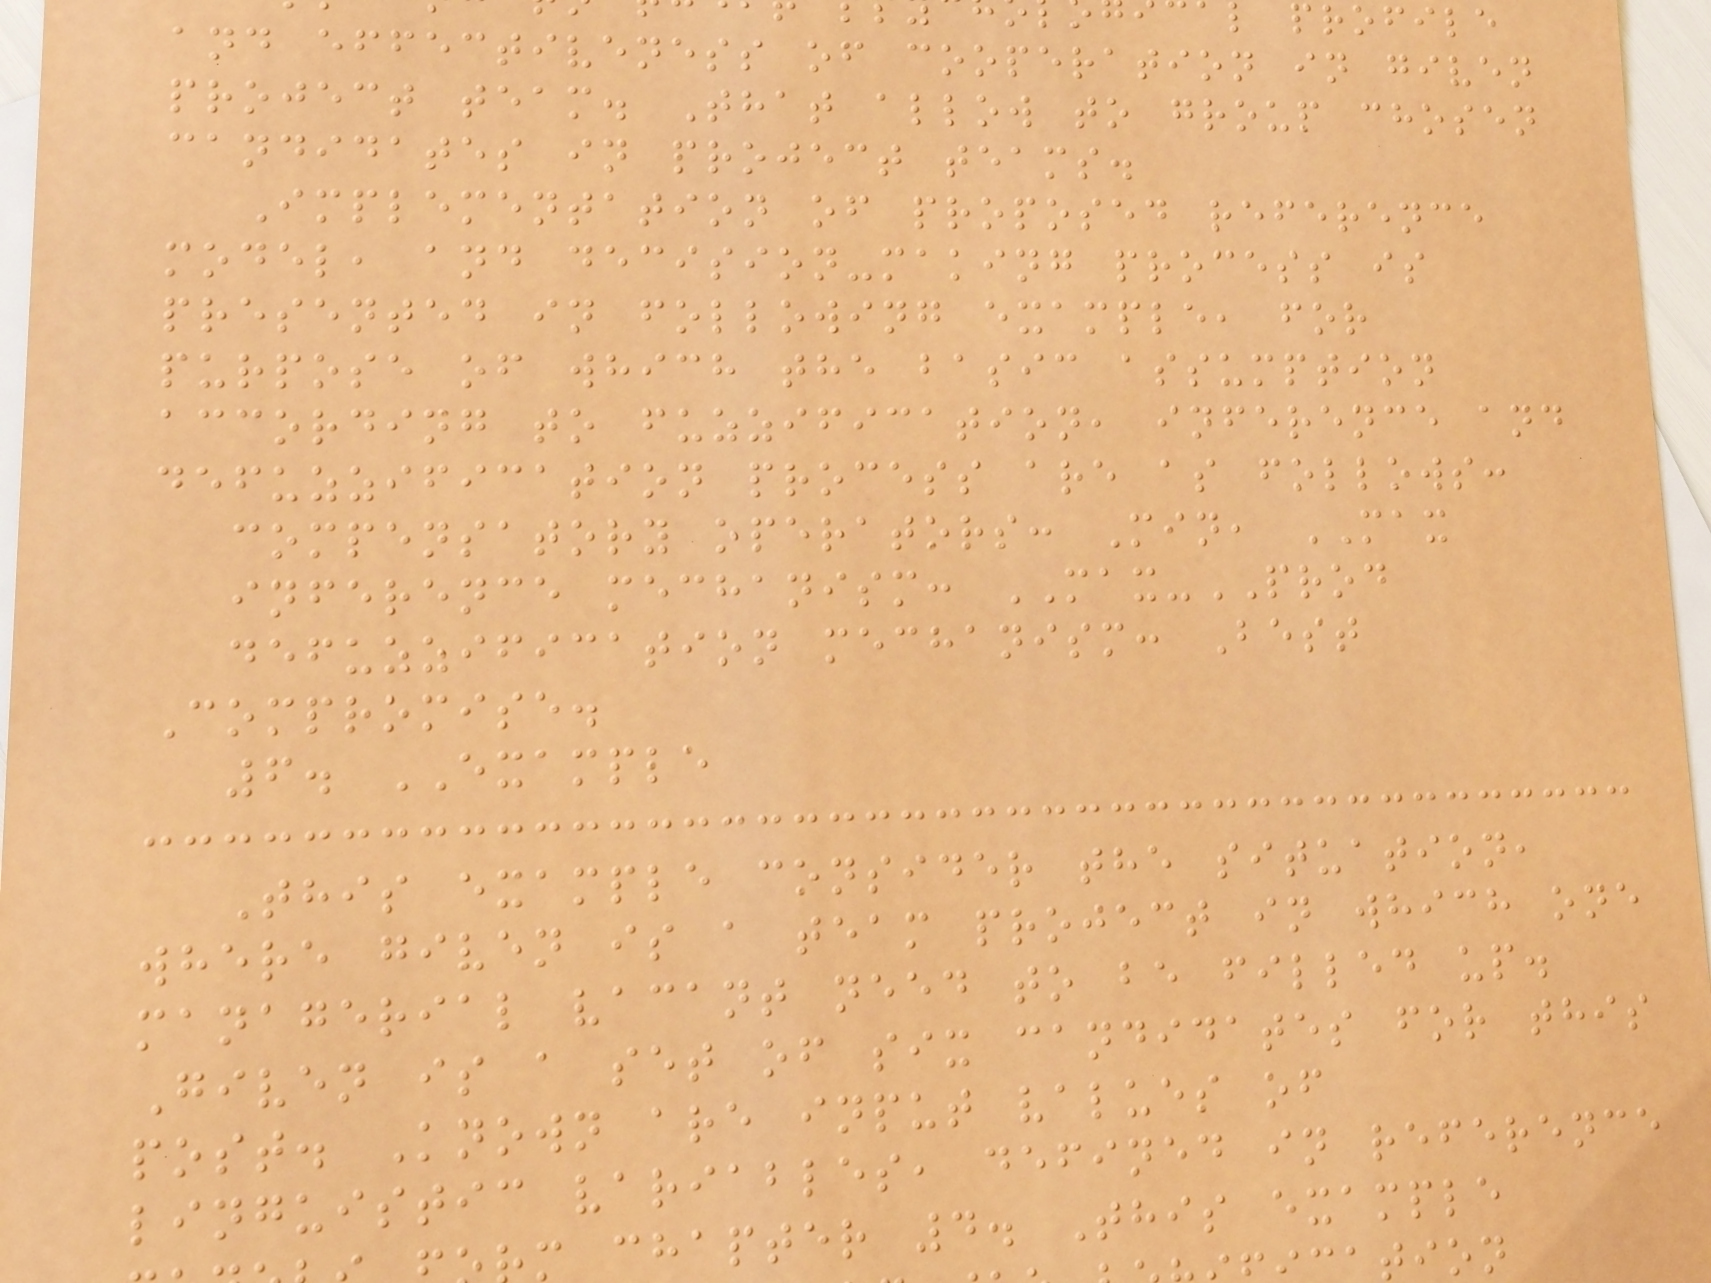and effectiveness of cooperation in given
project team. That allow to group chosen
candidates in project teams.
Implementation of proposed reference
model, and decision-making process is
presented in following example, for
purpose of which the basic assumption
according to fuzzification, inference and
defuzzification process are as follows:
compensatory operators: Min, MAX
inference mechanism: MAX-PROD
defuzzification mechanism: Best
Compromise.
6. EXAMPLE
This example consider the situation,
where given is a team project in which one
managerial vacant need to be filled up.
Given is a set of six candidates for this
post. Known are input values of
linguistic variables, defined in reference
m chapter 4. This example
